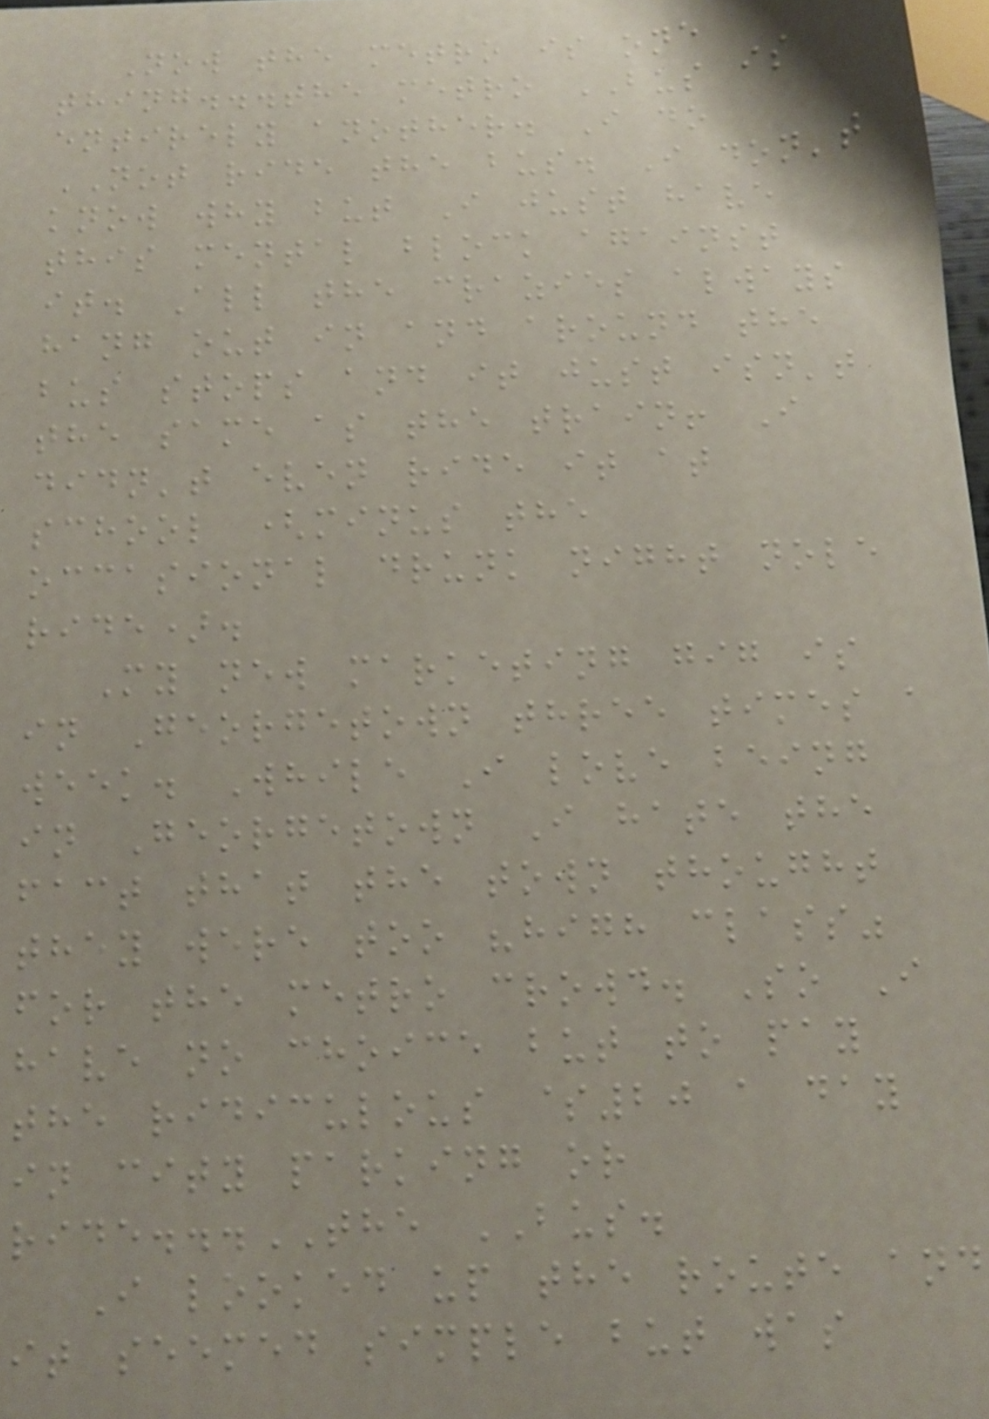Now the metro is one
thing...the metro BUS is
entirely another. I do
NOT ride the bus. I don't
know why but I just have
this mental block against
it. All the crazies always
hang out in and around the
bus stops and it just isn't
the same as the train! I
didn't even ride it at
school (minus the
occasional drunk night nole
ride).
My new marketing gig is
in Georgetown three times a
week. While I love being
in Georgetown I hate the
fact that the town thought
they were too "high class"
for the metro crowd. So I
have no choice but to pay
the ridiculous $20 a day
in city parking or
ride...THE BUS.
I looked up the route and
it seemed simple but was
